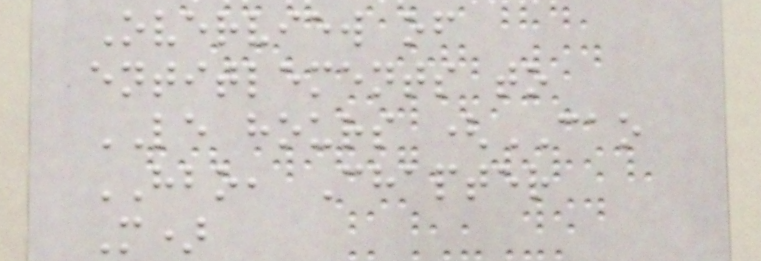Overview of
entitlements to
LE hours (CAO
HBO, Chapter
M)
